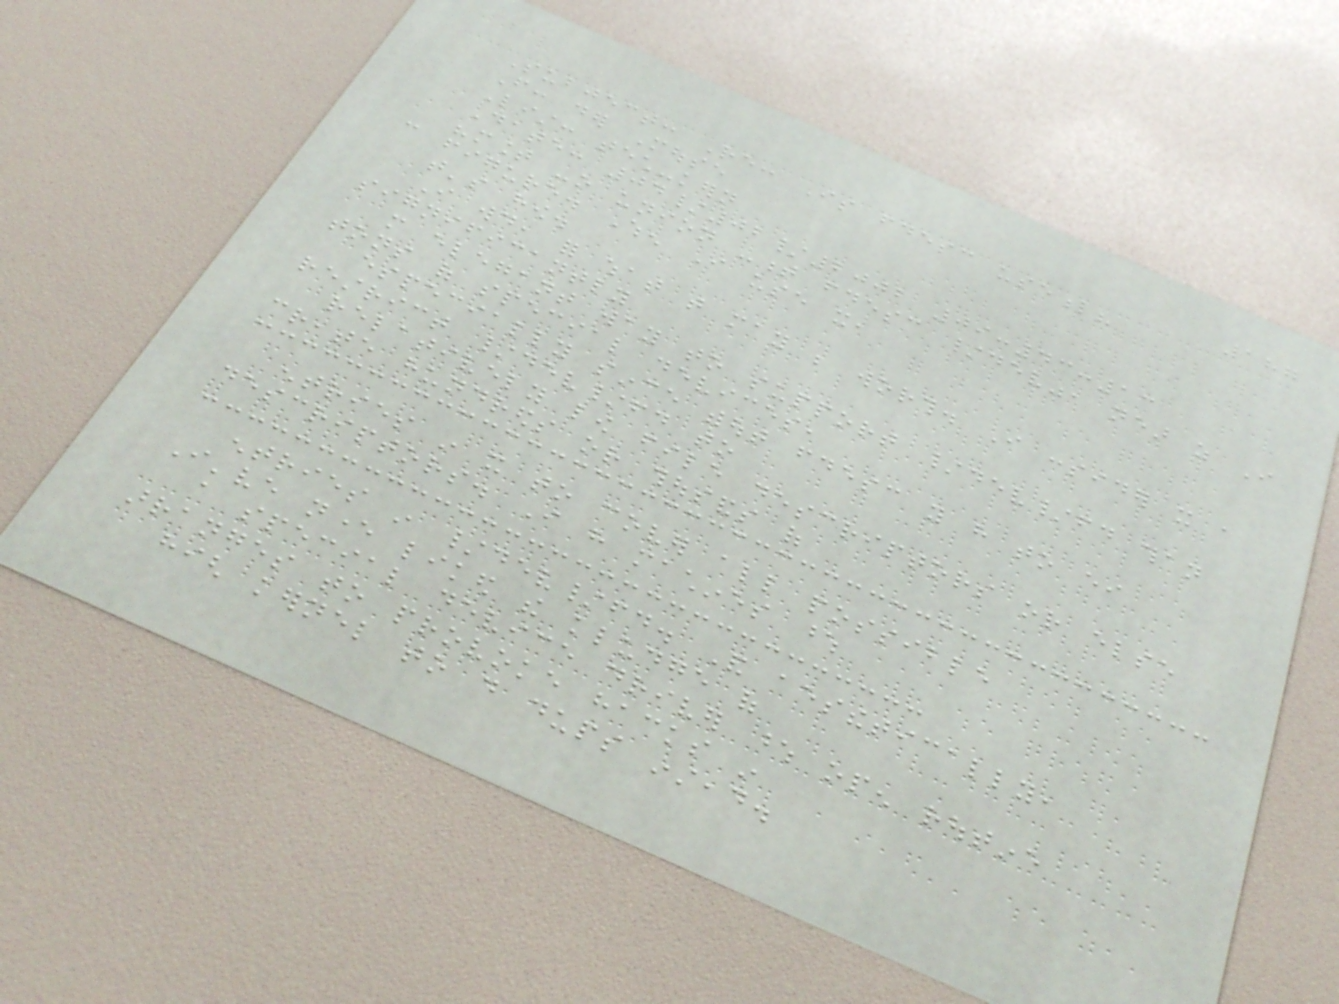187
Subject: Re: Is fdesc useful?
From: der Mouse
List: tech-kern
Date: 04/02/2002 09:43:13
"mount -o union -t fdesc /dev", near as I
can figure. When I use it,
that's how.
I would, for what that may be worth. I consider it a
significantly
more elegant way to support /dev/fd than
tons of special devices,
especially since without fdesc you have to either
restrict /dev/fd to
relatively low file descriptors or else
create hundreds or thousands of
entries in it to cover all possible
descriptors. I have machines whose
entries in /dev/fd. And aesthetically,
I've never liked the kludge of
a special device driver whose open routine
arranges to provoke hacks in
high kernel to do dups instead.
